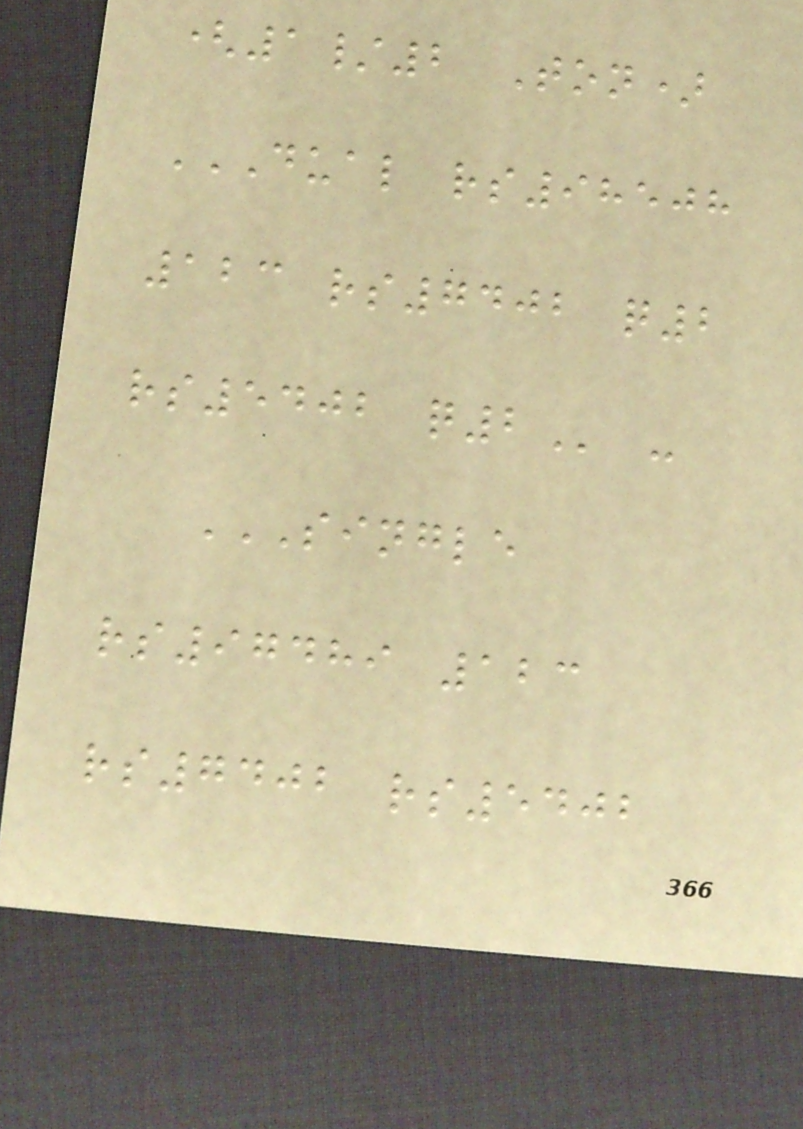(1/2 Ton)
DUAL RS98508
123 RS7402 Q2
RS5402 Q2 -
SINGLE
RS97489 123
RS7402 RS5402
